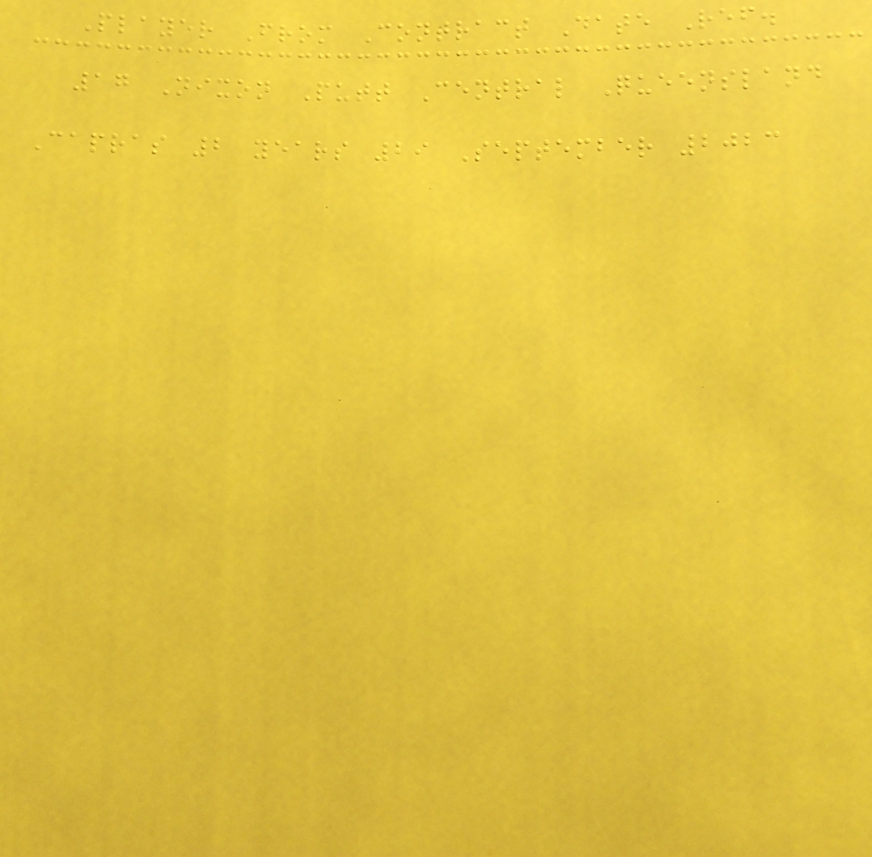Player From Contract Date Ref.
17 Nixon Putt Central Queensland
Capras 2 years 29 September 2023
